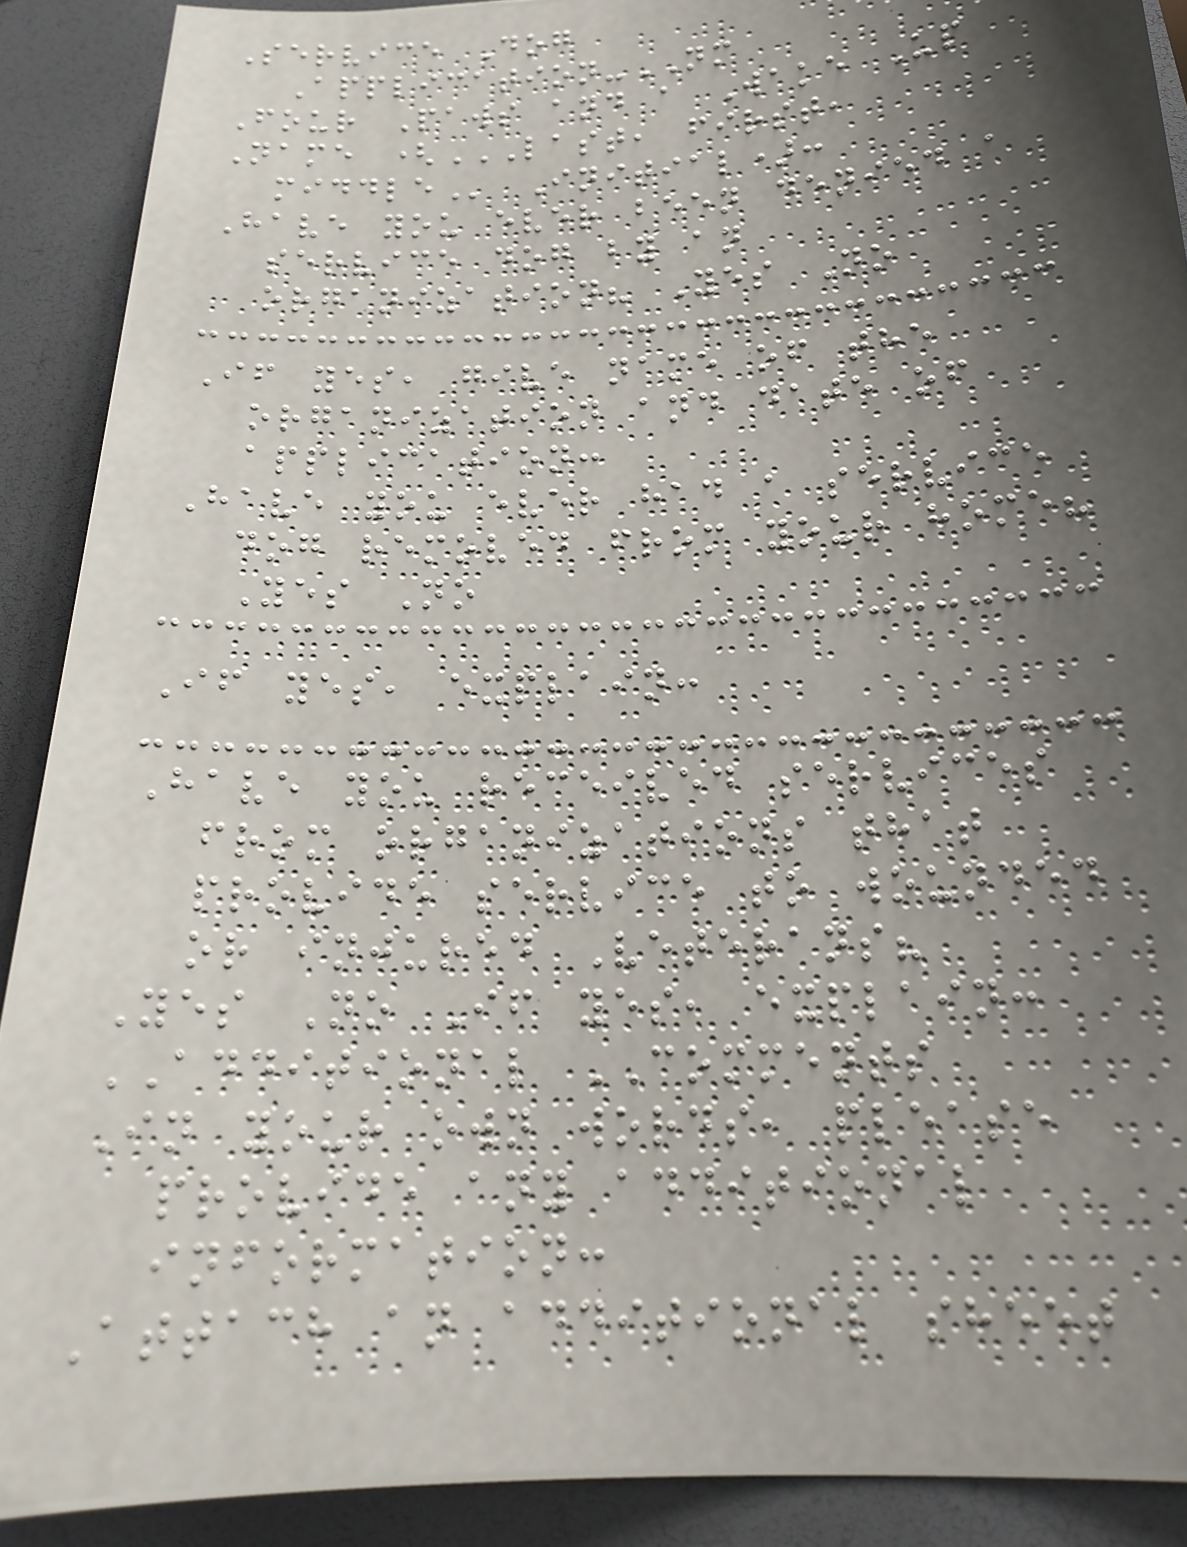Service Dog
Application-NM
Four Paws and a Wake Up
Name (LAST, FIRST,
MIDDLE Initial):
Have you ever been denied a
service dog by an
organization? Yes No
If yes, give name of the
organization and date of
application:
Have you ever had a service
dog removed from your home?
Yes No
If yes, explain:
Have you received services
from organizations that
provide service to wounded
or injured Veterans?
Yes No If yes, explain:
ADDITIONAL COMMENTS
In your own words, please
provide any additional
information:
Attach an additional sheet
